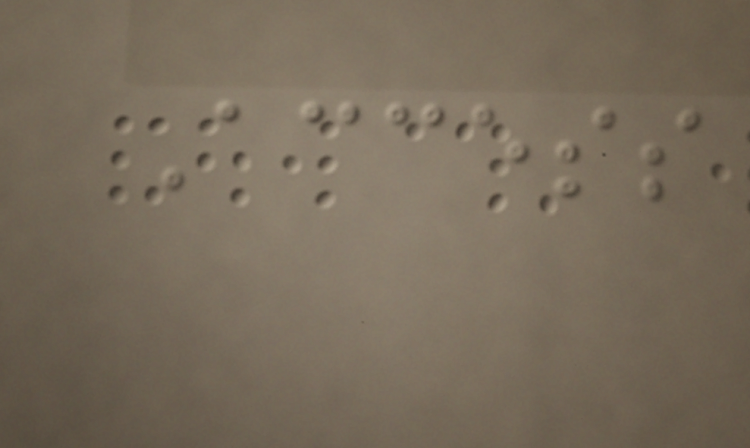Access
